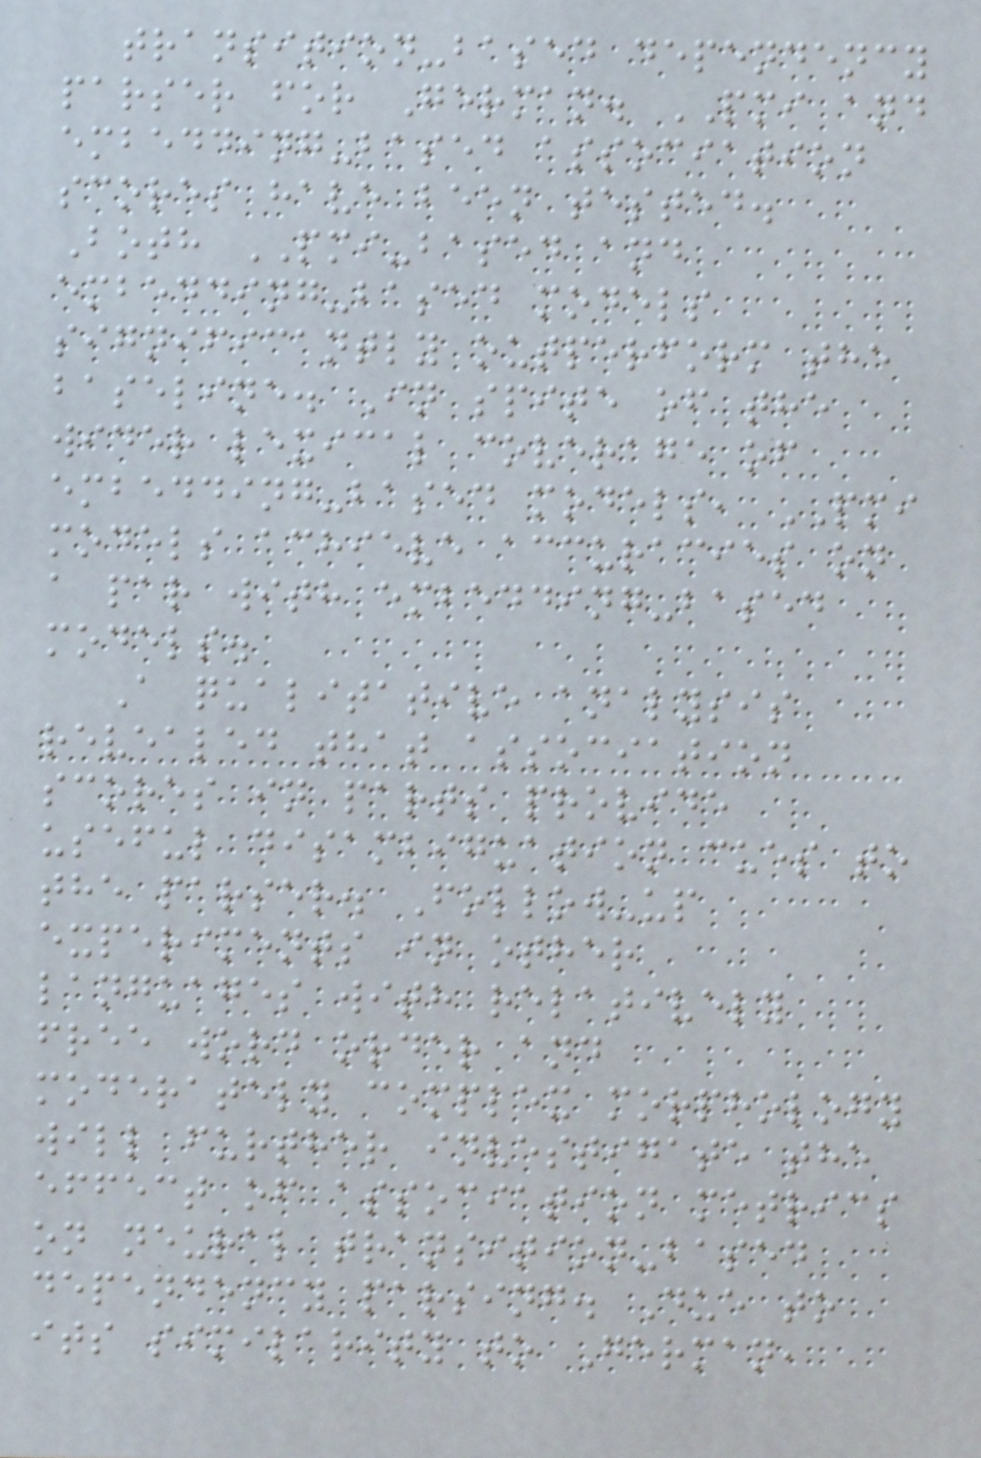transition-based dependency
parser for German. PMI and
embedding-based association
scores have been tested.
Both PMI-based and
embedding-based models
significantly outperform the
baseline. In spite of the
wider lexical coverage of
embedding-based models, PMI
models achieve accuracies on
a par with embedding-based
models.
A qualitative analysis
revealed that association
scores in parts provide
useful disambiguation cues to
the parser. Follow-up
experiments in other
languages with relatively
free word order and
moderately complex morphology
will further investigate the
effect of association metrics
on neural transition-based
dependency parsing. Due to
its similarity to German,
